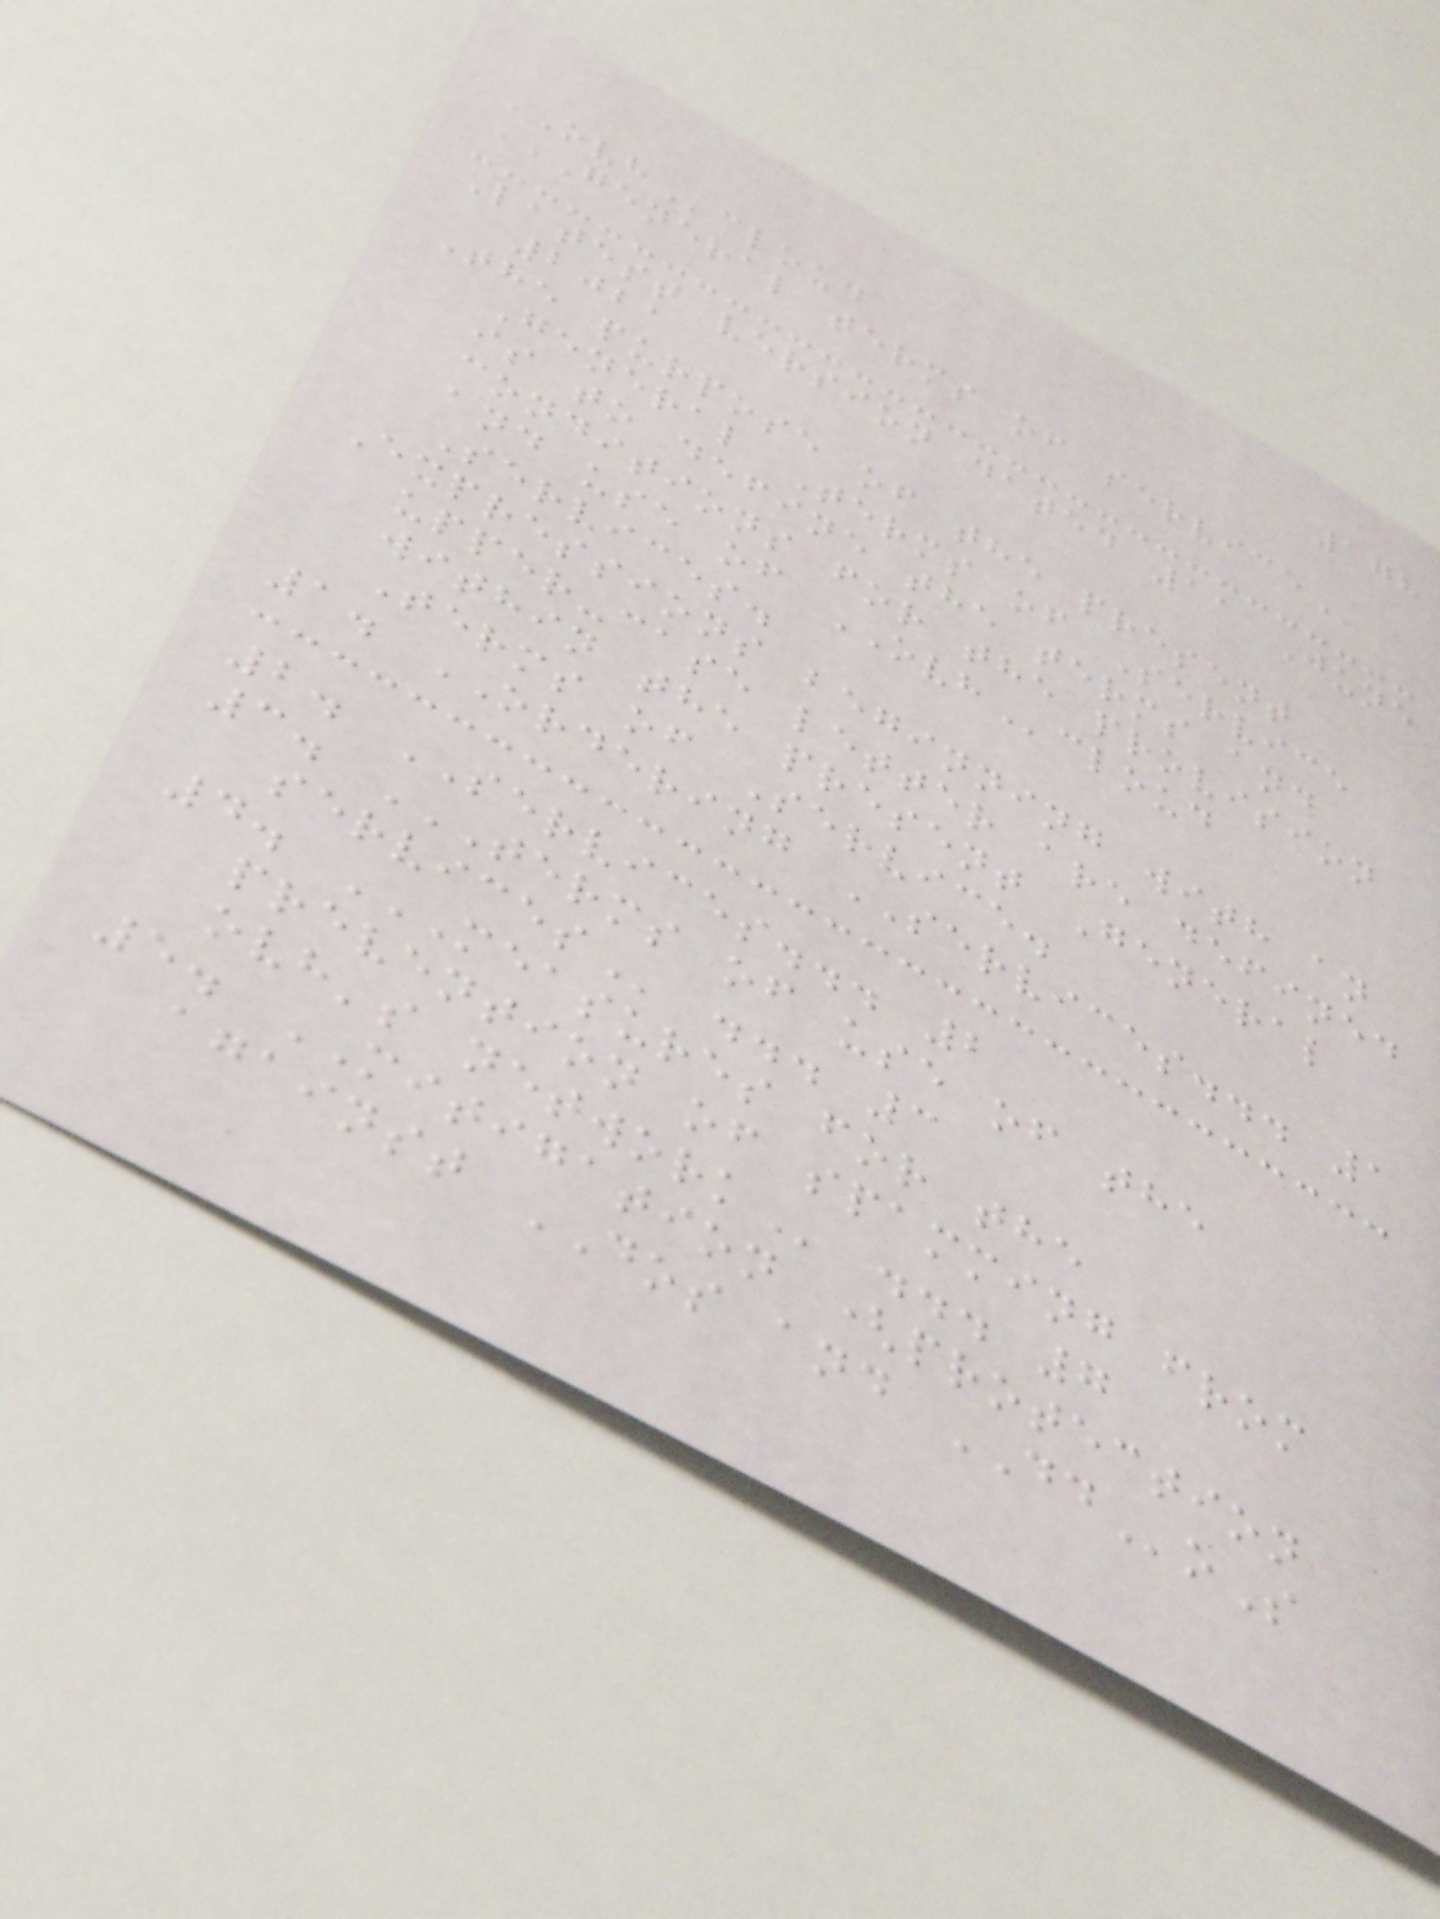178
OVHcloud
GENERAL TERMS OF SERVICE
Latest version dated 11 June
2021
The purpose of the present
General Terms of Service
is to define the terms and
conditions for the provision
and use of OVHcloud
Services.
Expressions beginning with an
upper-case letter are defined
within the present General
Terms of Service.
1. ORDERING SERVICES... 1
2. SERVICES... 2
3. TERMS OF USE OF THE
SERVICES ... 3
4. MEASURES FOR THE
PREVENTION OF SPAMMING FROM
OVH'S NETWORK ... 7
5. MITIGATION (protection
against DOS and DDoS
